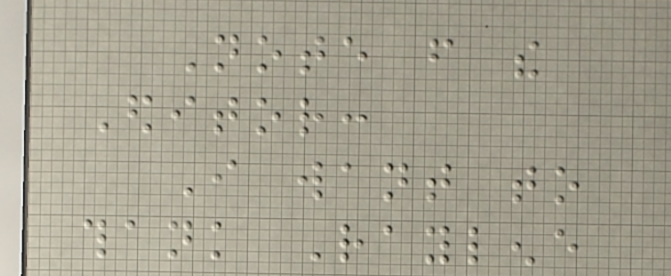Note from the
Editor:
I want to
thank Raylene
